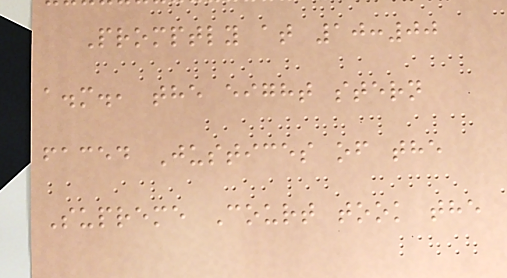Promptly at 10:00
a.m., the eight stern
faced Justices of the
Supreme Court took the
